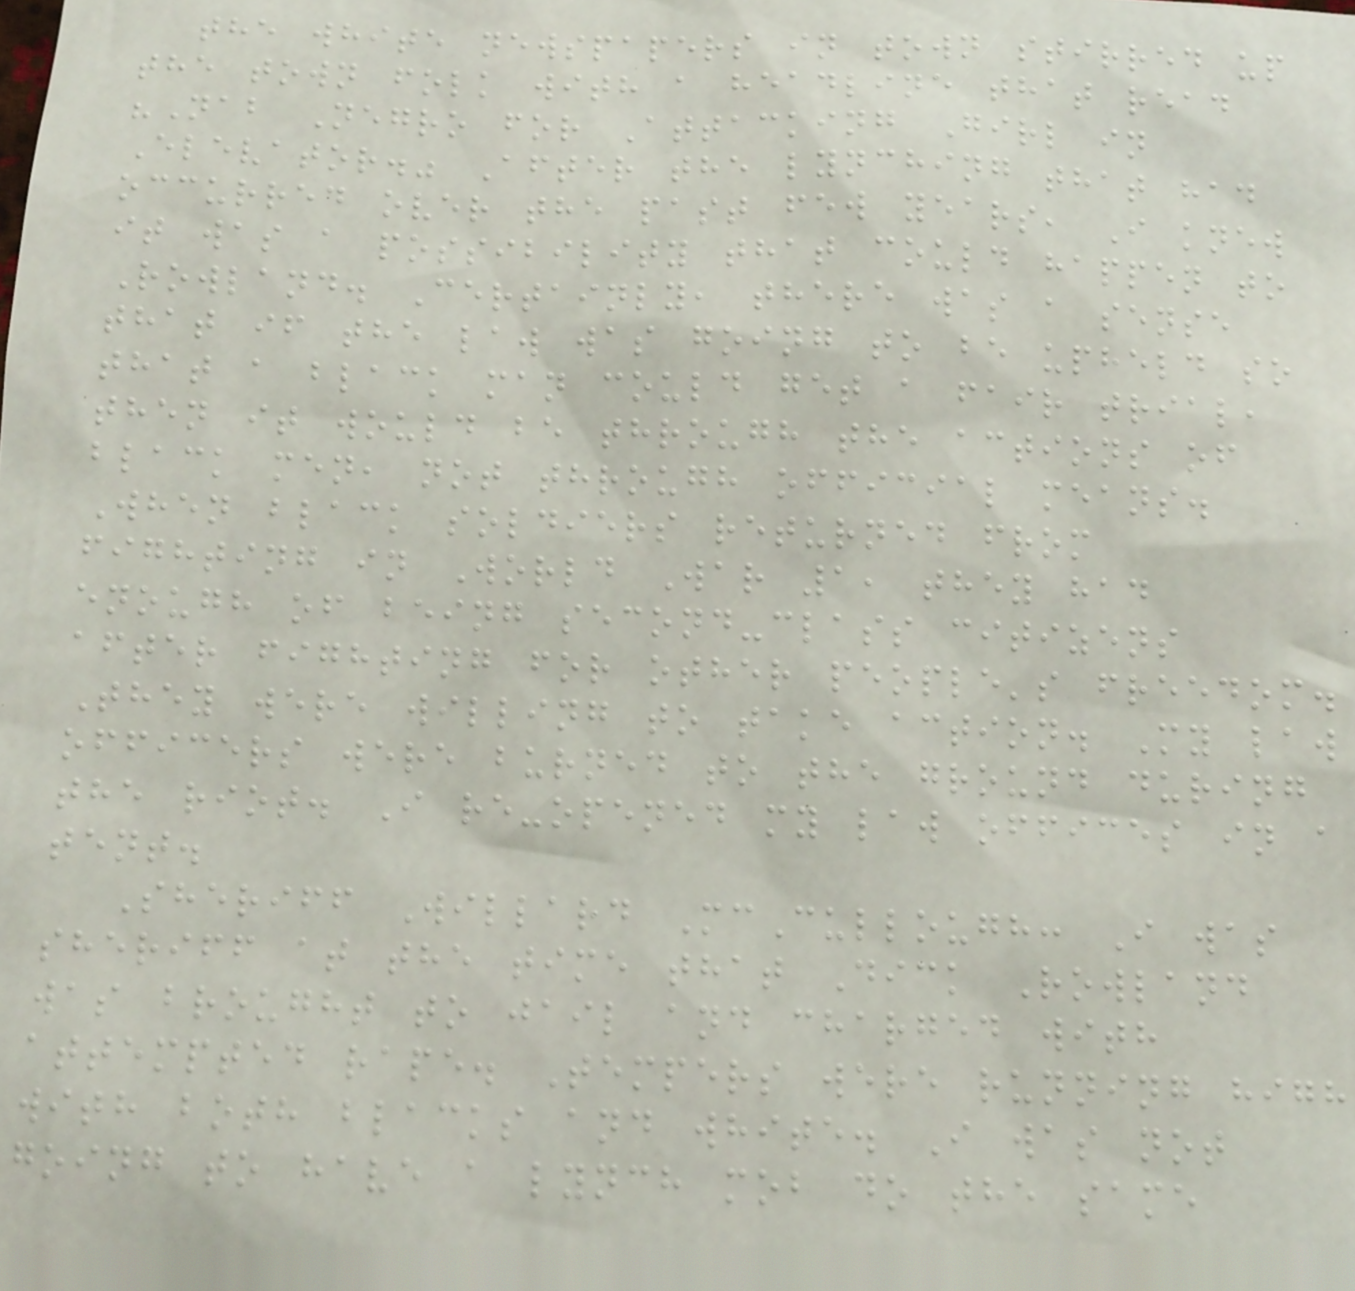the white newspapers in town stirred up
the town folk with a headline that read
"Nab Negro for Attacking Girl in
Elevator." After the lynching that had
occurred over the past few years, I knew
it was a possibility that could happen to
Rowland. Certainly, there was a sense
that if the law was going to be upheld so
that a black man could get a fair trial,
then it would be through the actions of
black men, not through official means.
When black soldiers returned from
fighting in World War 1, they had
enough of being second-class citizens
after fighting for other people's freedom.
They were willing to take action. My law
officers were burned to the ground during
the riot. I re-opened my law offices in a
tent.
Sheriff Willard McCullough: I was
sheriff at the time that Dick Rowland
was brought to jail and charged with
attempted rape. Tempers were running high
with both blacks and white. I was not
going to have a lynch mob do the same
